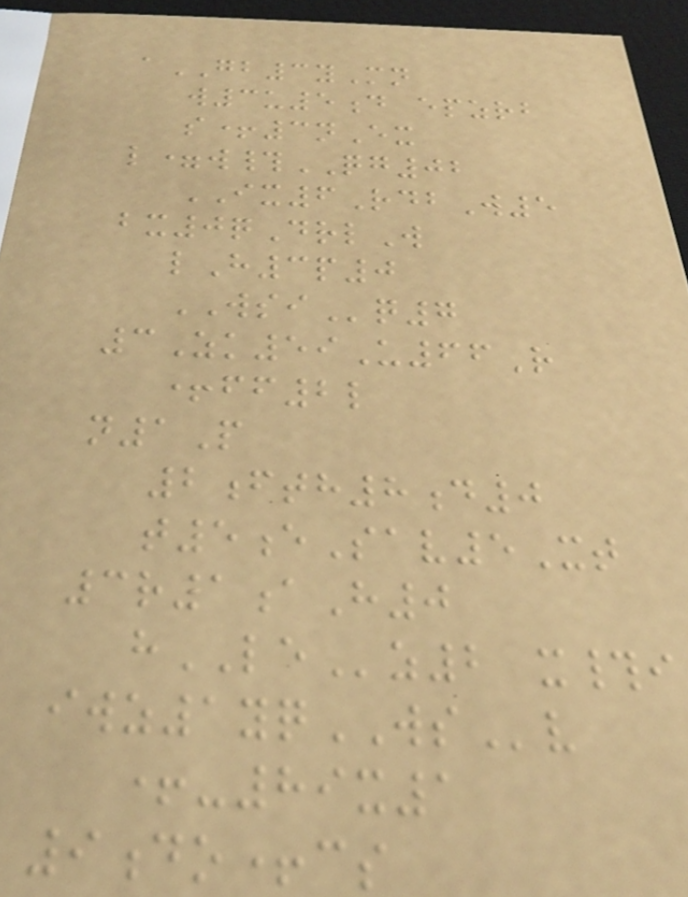aGB3yMn
w3u5d epzrb
s+3nEx
l=w#QG02
IX6RdbW5
bx0qDrlW
lH3p0
WSIq7
3Zk59U66R
+ff2l
n1P
2fth8d0
t5eSav5Xt
3r1aH0
hLEz2 x#i
iwz1yqWSv
+-89x1
9do+cs
